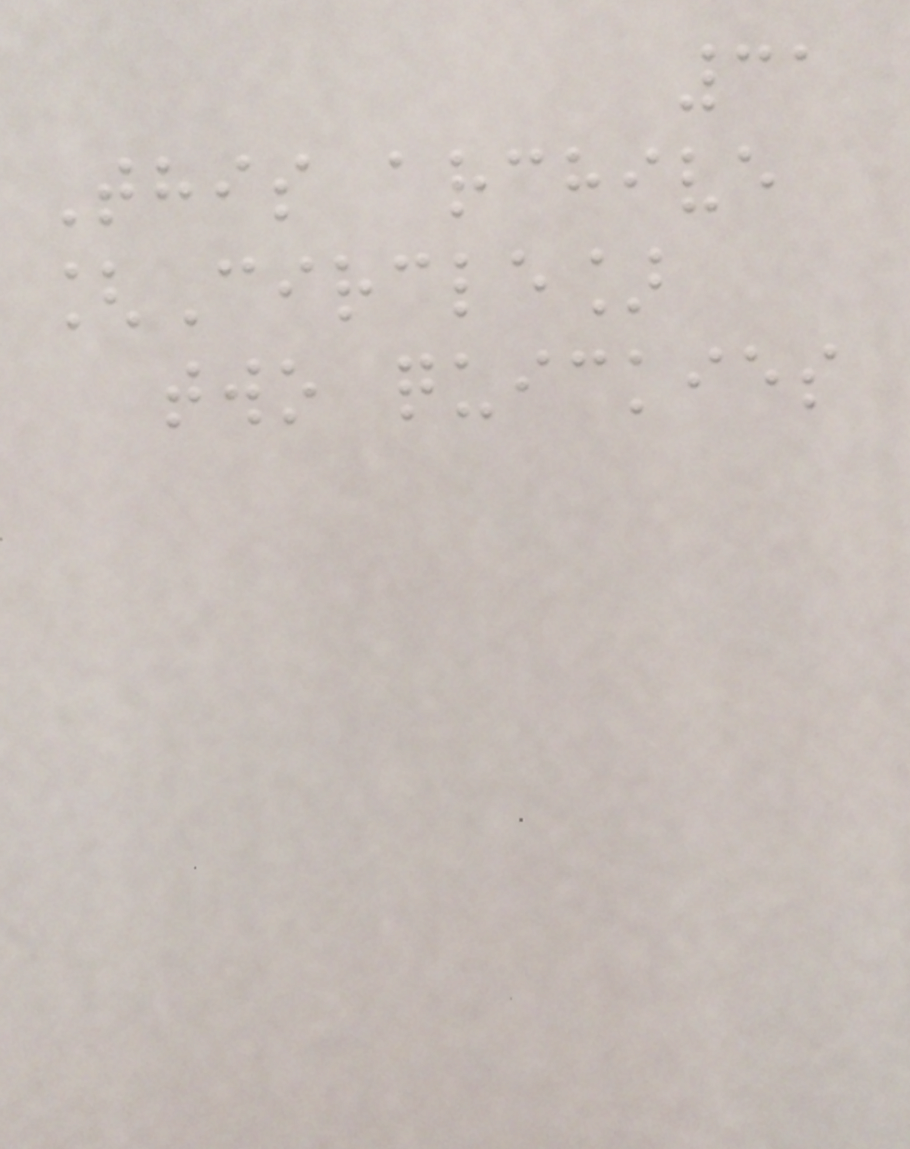31
This archive
[Circle]
two quickies
